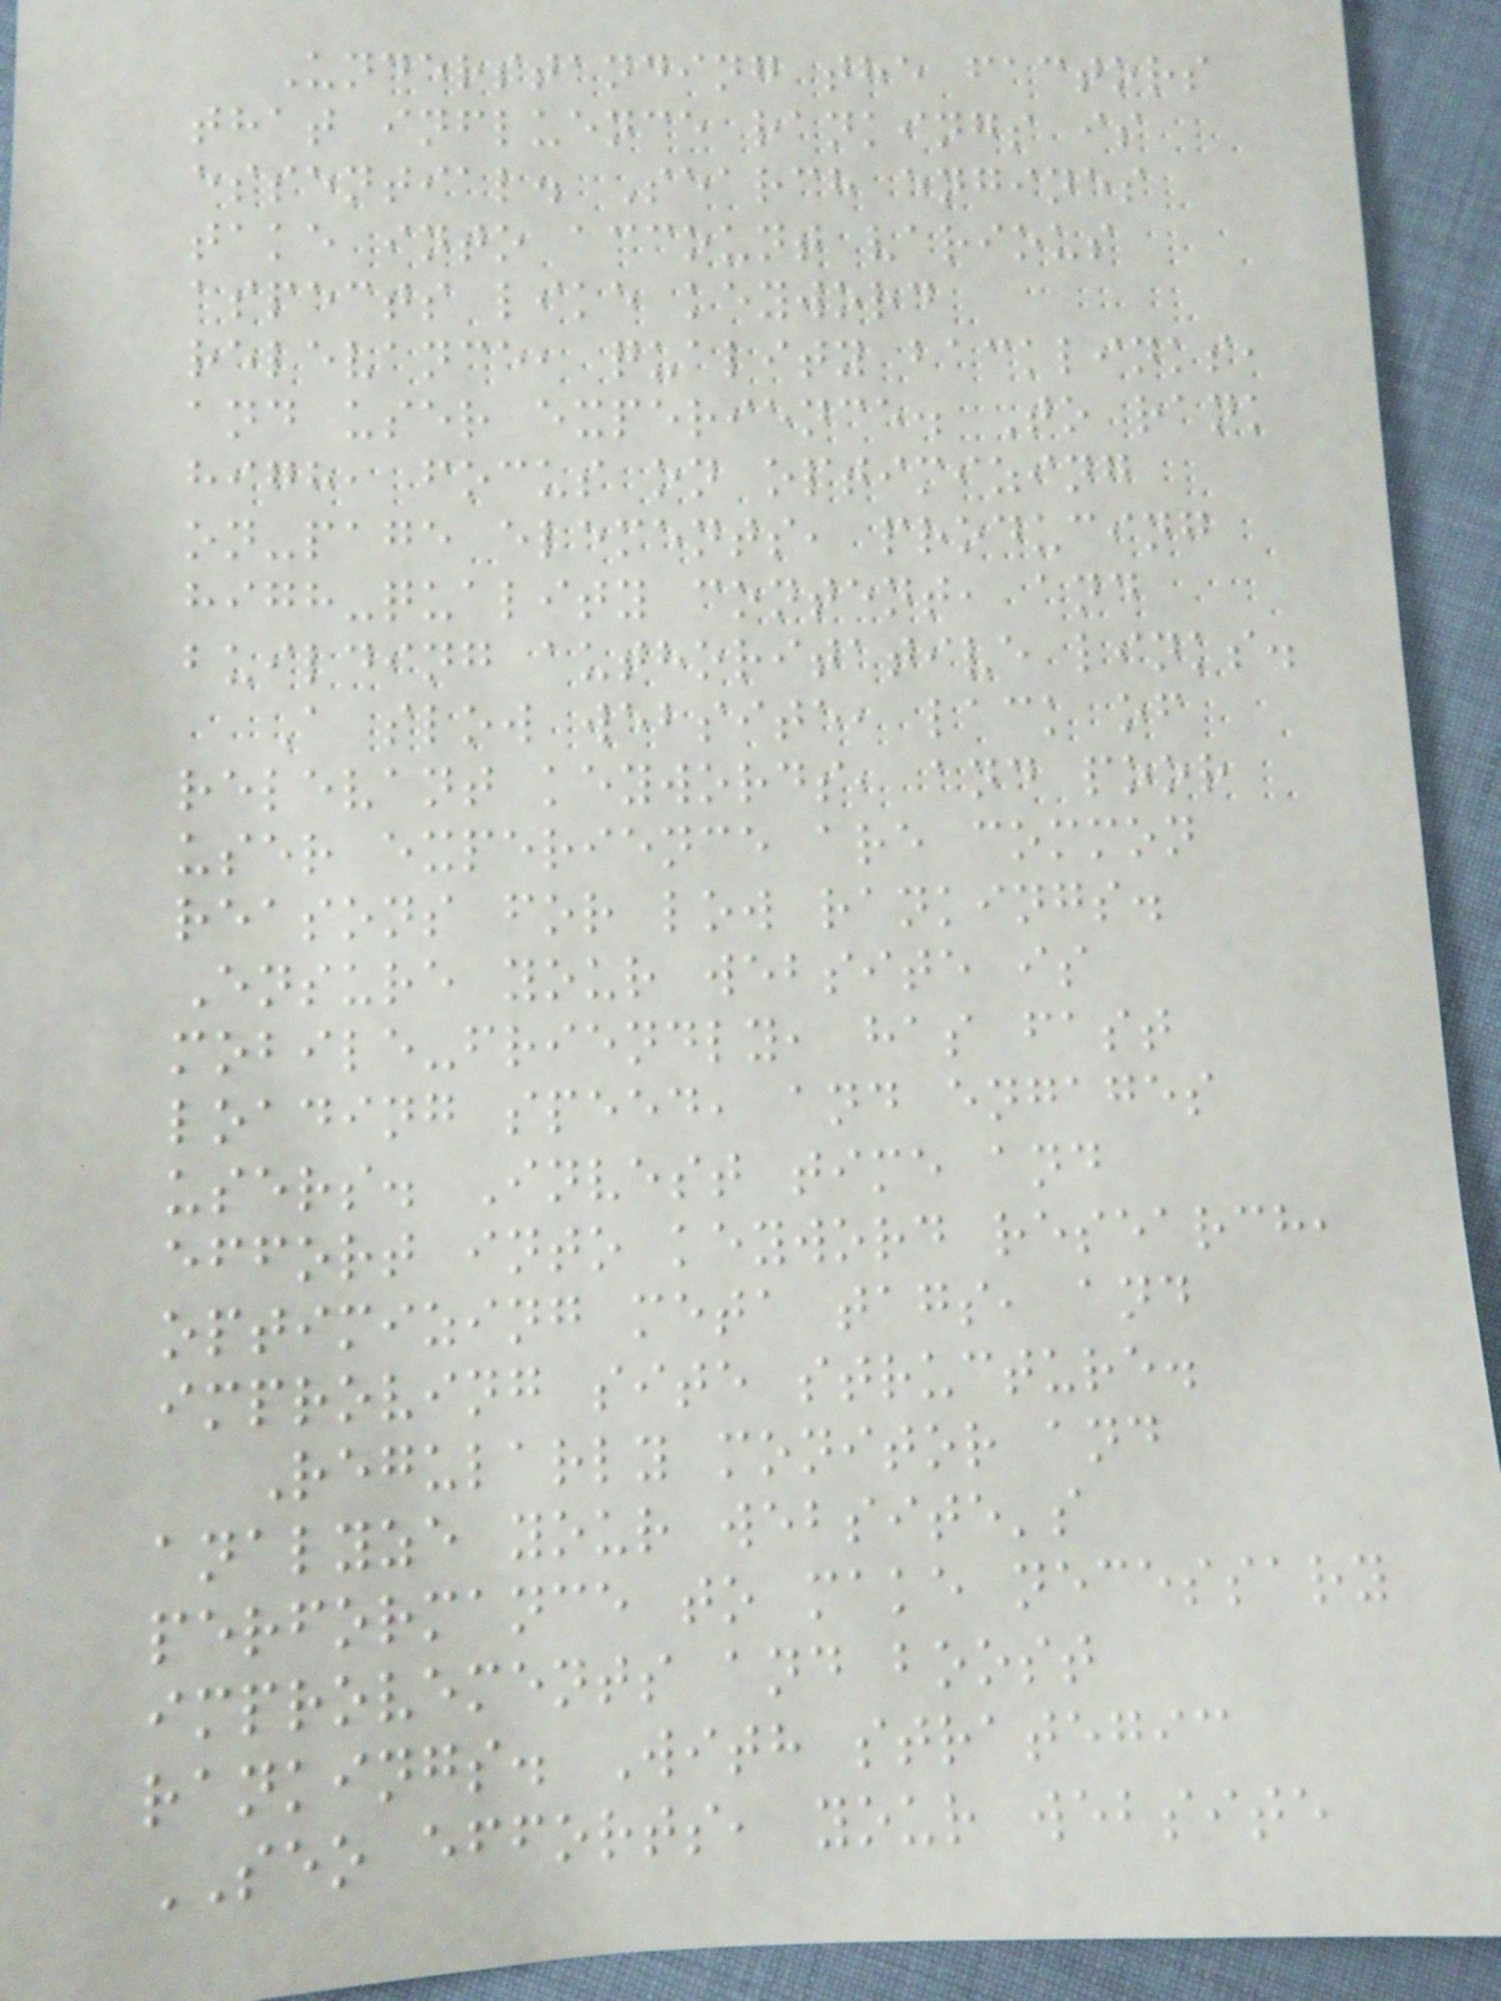Understanding the factors
that influence rankings is
essential. Search engines
take into account various
aspects like keyword
relevance, quality backlinks,
and user experience. To rank
high, focus on optimizing
on-page elements, producing
high-quality content, and
building authoritative links.
A slow website, lack of
relevant keywords, and poor
user experience are common
reasons for low rankings.
Ensure your website is
mobile-friendly, has fast
loading speed, and engages
users. Invest time and
effort into keyword research,
optimizing meta tags, and
improving site structure.
Regularly monitor and
analyze your website's
performance to make necessary
improvements and boost
rankings. With strategic
SEO efforts, your website
